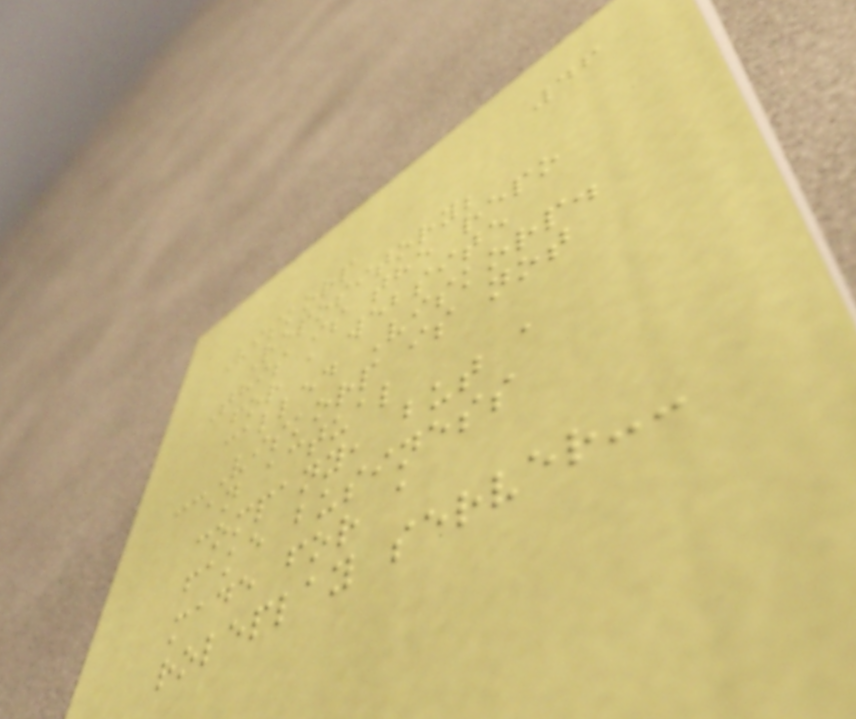46
Viskorp
Repository;
This is the repo
for a website
called Viskorp.
--Viskorp is not
an actual
company, but a
fake business
made for a
roleplay server--
